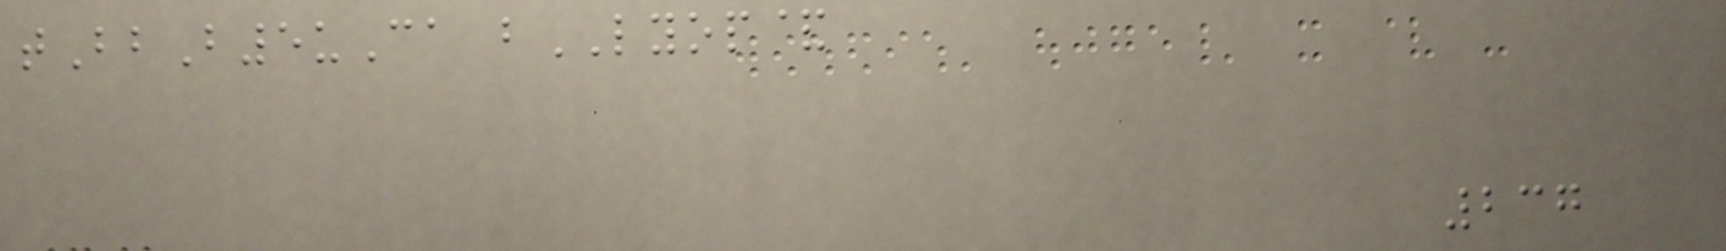tBbB5uCa bLYOP&
237
